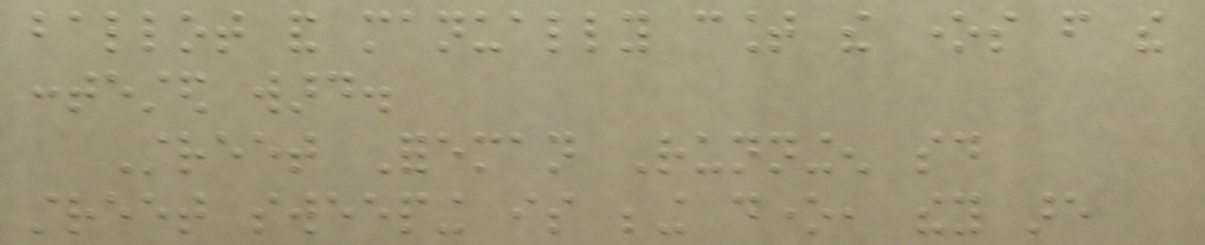ballot and manually count the ones from the
contested ward.
Street Foreman Runningen said
street sweeping is being done, they are
